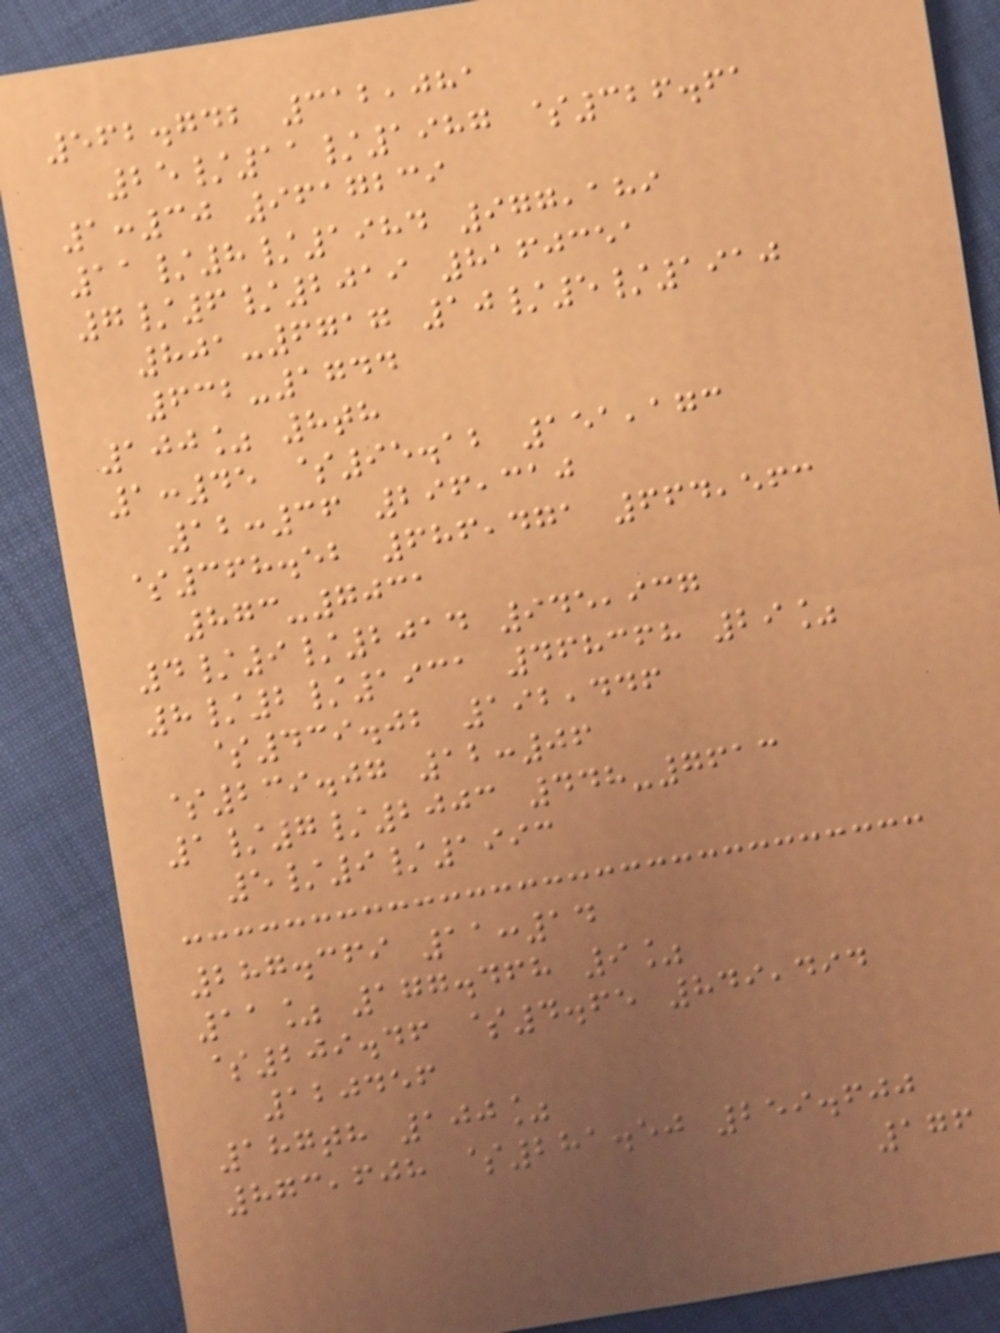562.742 312,081
25/11/1987 $326.61
1:30 9617239
11/8/1984 977,189
7/6/2019 8160351
801-6717 10/5/1910
632-1744
100% 8th
1:45 $95.12 151,173
12:36 296,310
$368.52 686,471 664,563
873-7031
4/9/2014 945,937
8/2/1931 468368 29%
$439.02 192,446
$239.07 12:06
1/7/2003 448-7613
5/9/1993
287.369 11:14
11% 177.468 9%
$209.46 $4.65 849,494
120456
187th 100%
873,608 $281.50 259.600
176
